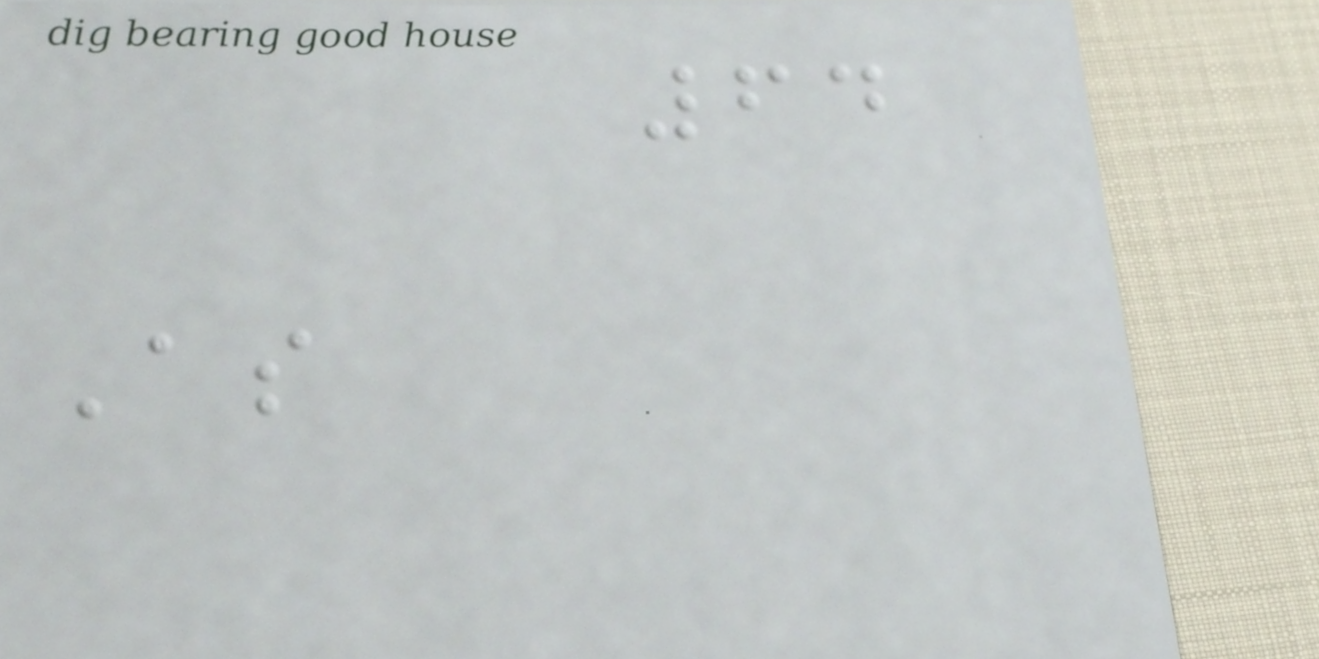64
As
